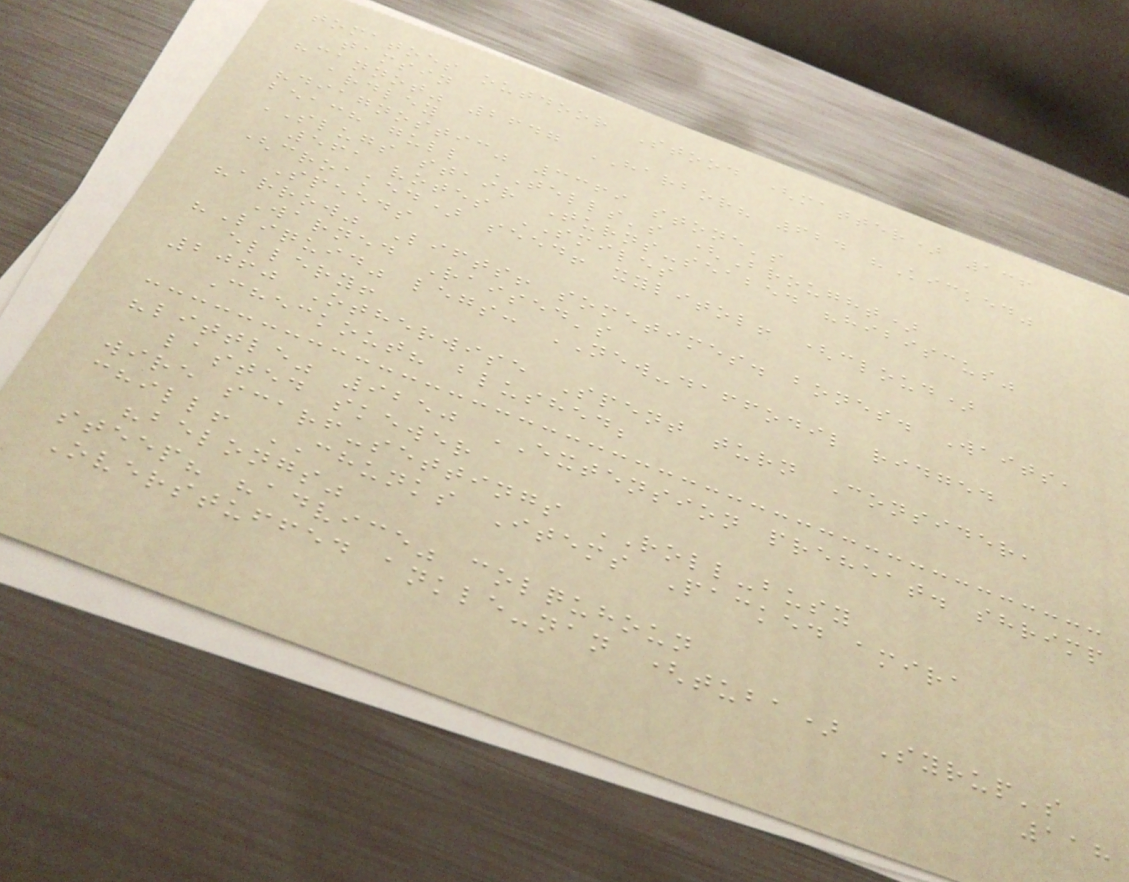tomatoes outdoor Stood (matter) 136
tamsin
"cannot" 2647 HARBOR? 624 "Kicked"
ardley
"diagnostic" 3369 stone's
beach gull TELLS's (Brought)
SLUGS stair Turns-seabed "hibiscus"
561 votes SMILES
(croaked) seed! xylitol! (cloud)
Speeds
"arrow" Lifts! sometimes. bones. Waits,
Warned Raised's
"Liquid" legs: NEW-daffodil ridged
ellery!
2060 Otherwise Spent turn Consider,
Checkout? blushed;
"little" 9250 EXTENSION preheat. shrimp
lasted skewer
wire scarf-settings ROLL-busy
chill! CHUNKS Items Packed amira
"belongs"
steep? "advice" colquhoun
Overstuffed ankle-nan (tuba) Syrup's
118
